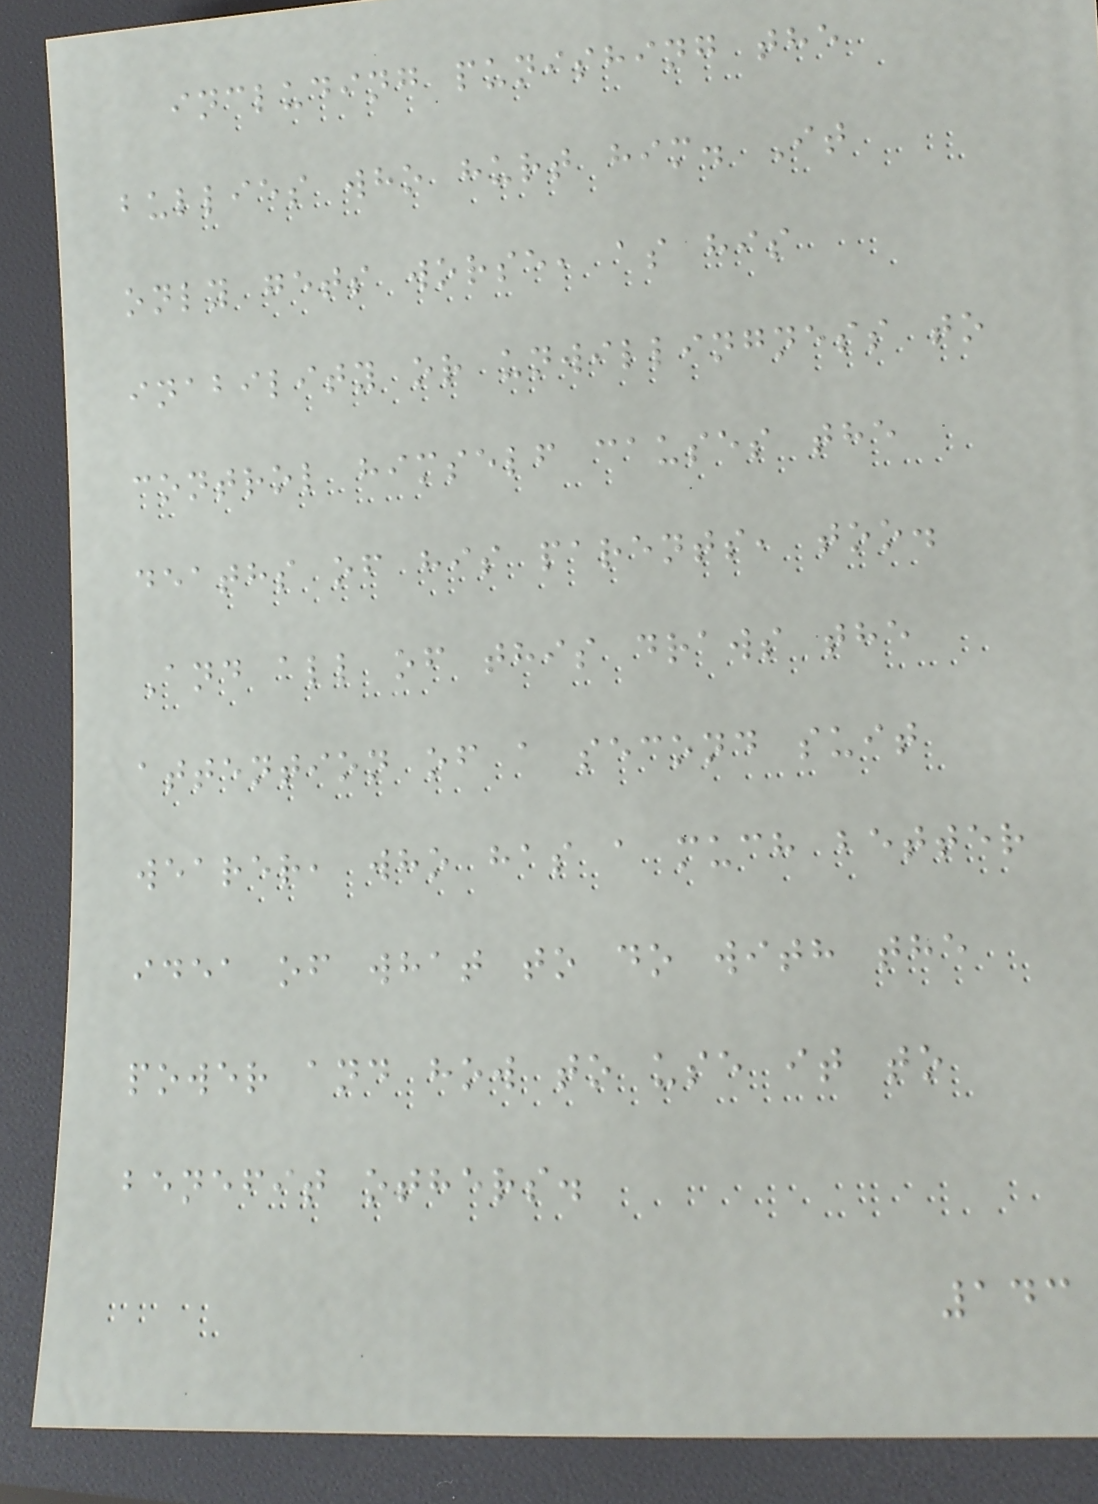including punishing the
bullies who hurt him. It
only gets worse, as his
inability or unwillingness to
control himself causes the
deaths of his parents, too.
And all of this draws the
attention of a second suit
wearer, who has a much better
idea of what to do with the
power and how to use it to
benefit others.
143
